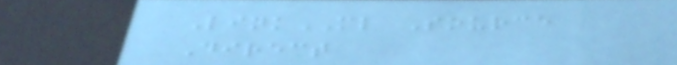LinkML Source
Direct
